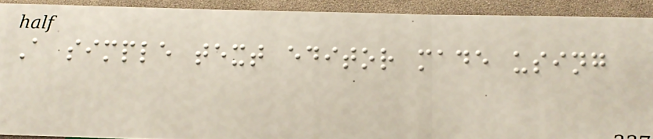A simple text editor made using
